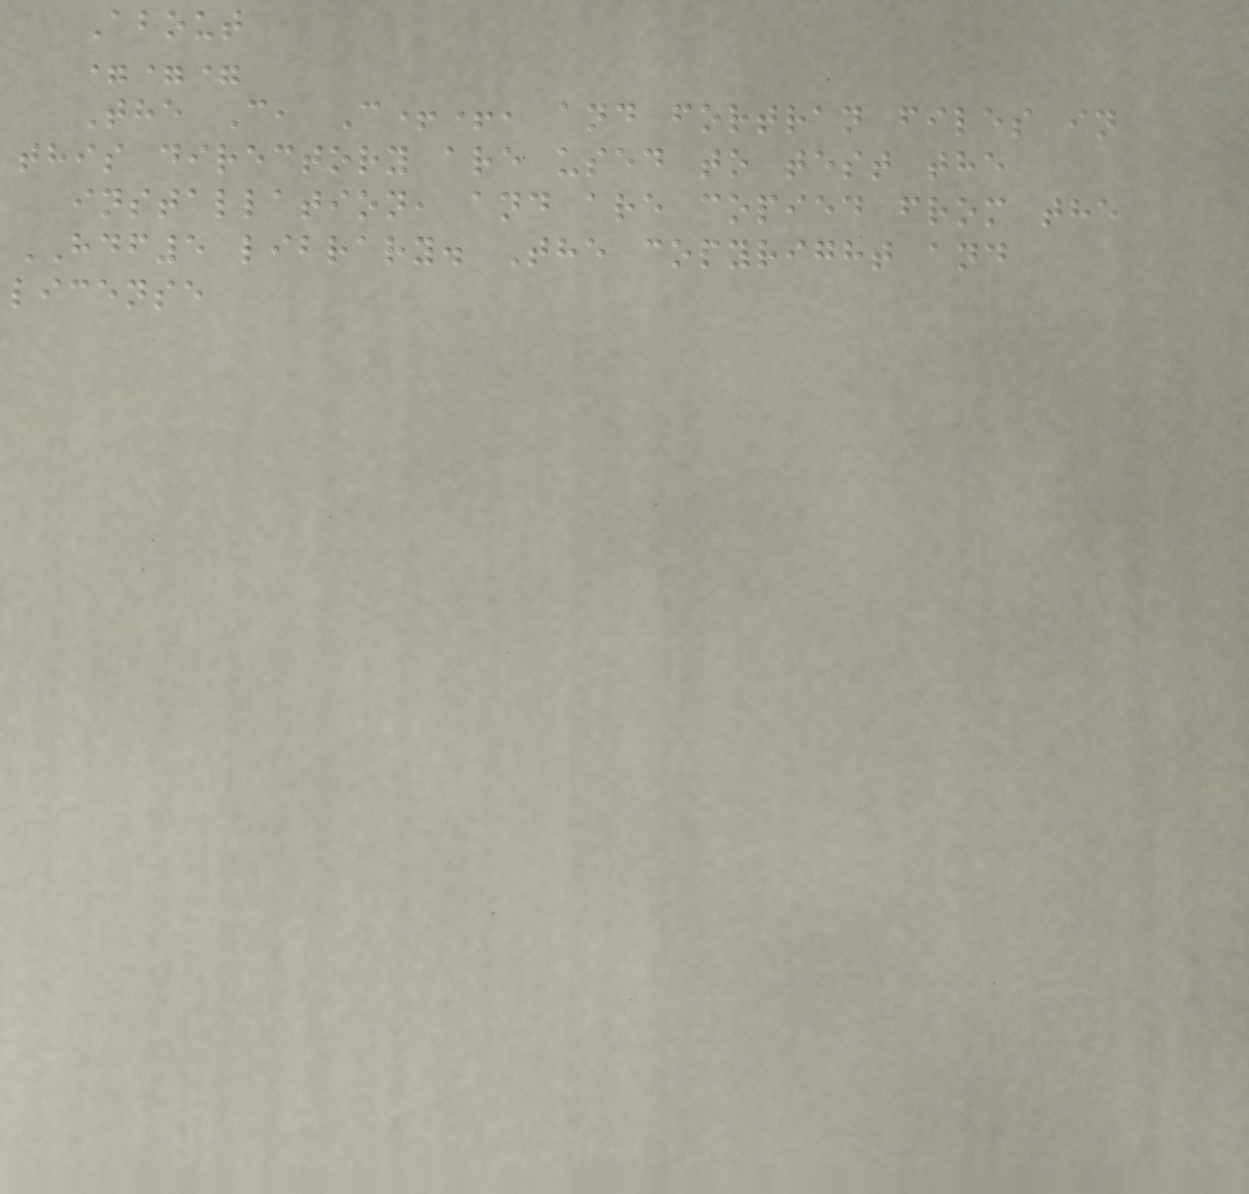About
===
The C, C++, and fortran files in
this directory are used to test the
installation, and are copied from the
HDF5 library. The copyright and
license
